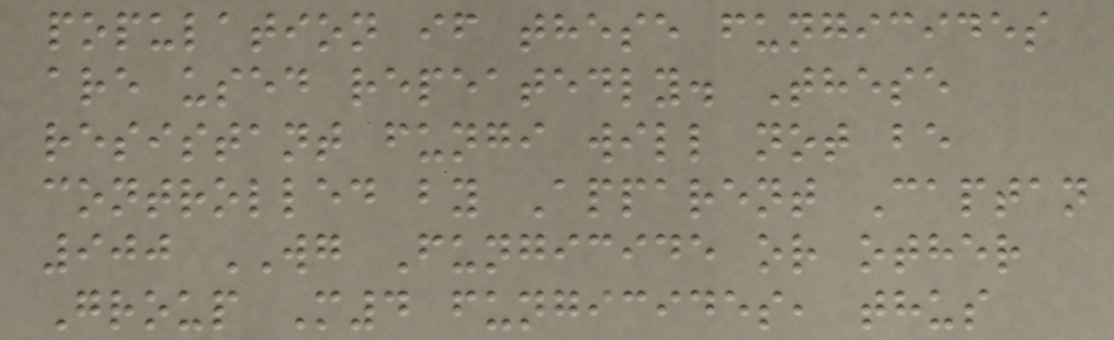population if these fungicides
are used repeatedly. These
resistant fungi will not be
controlled by Apparent Captan
900 WG Fungicide or other
Group M4 fungicides, thus
